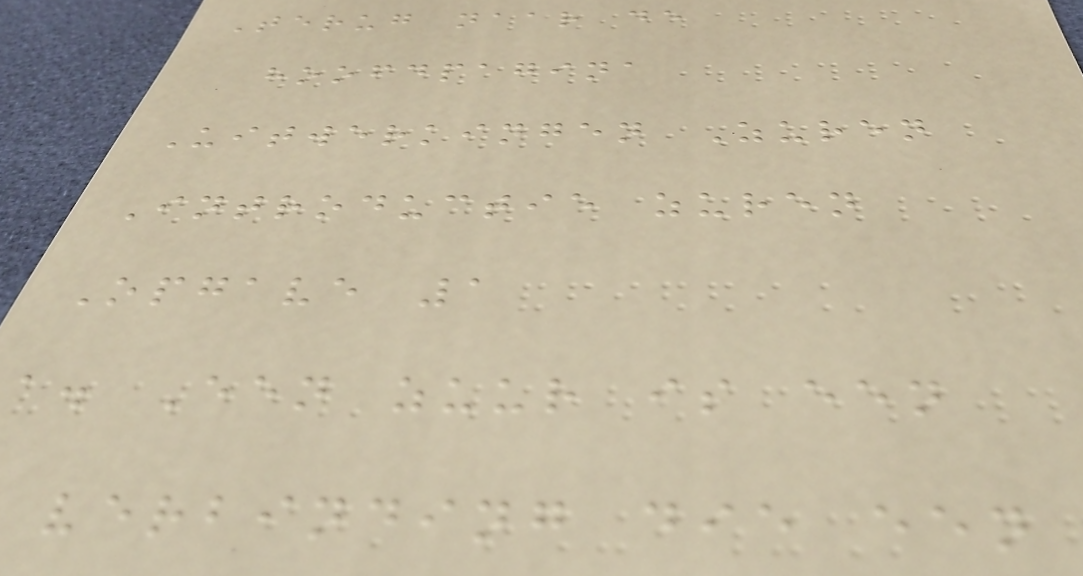Terug naar de
hoofdpagina
Uitwerkingen Zuren
Introductie zuren
Opgave 1
a. Een zuur is een
verbinding die een
